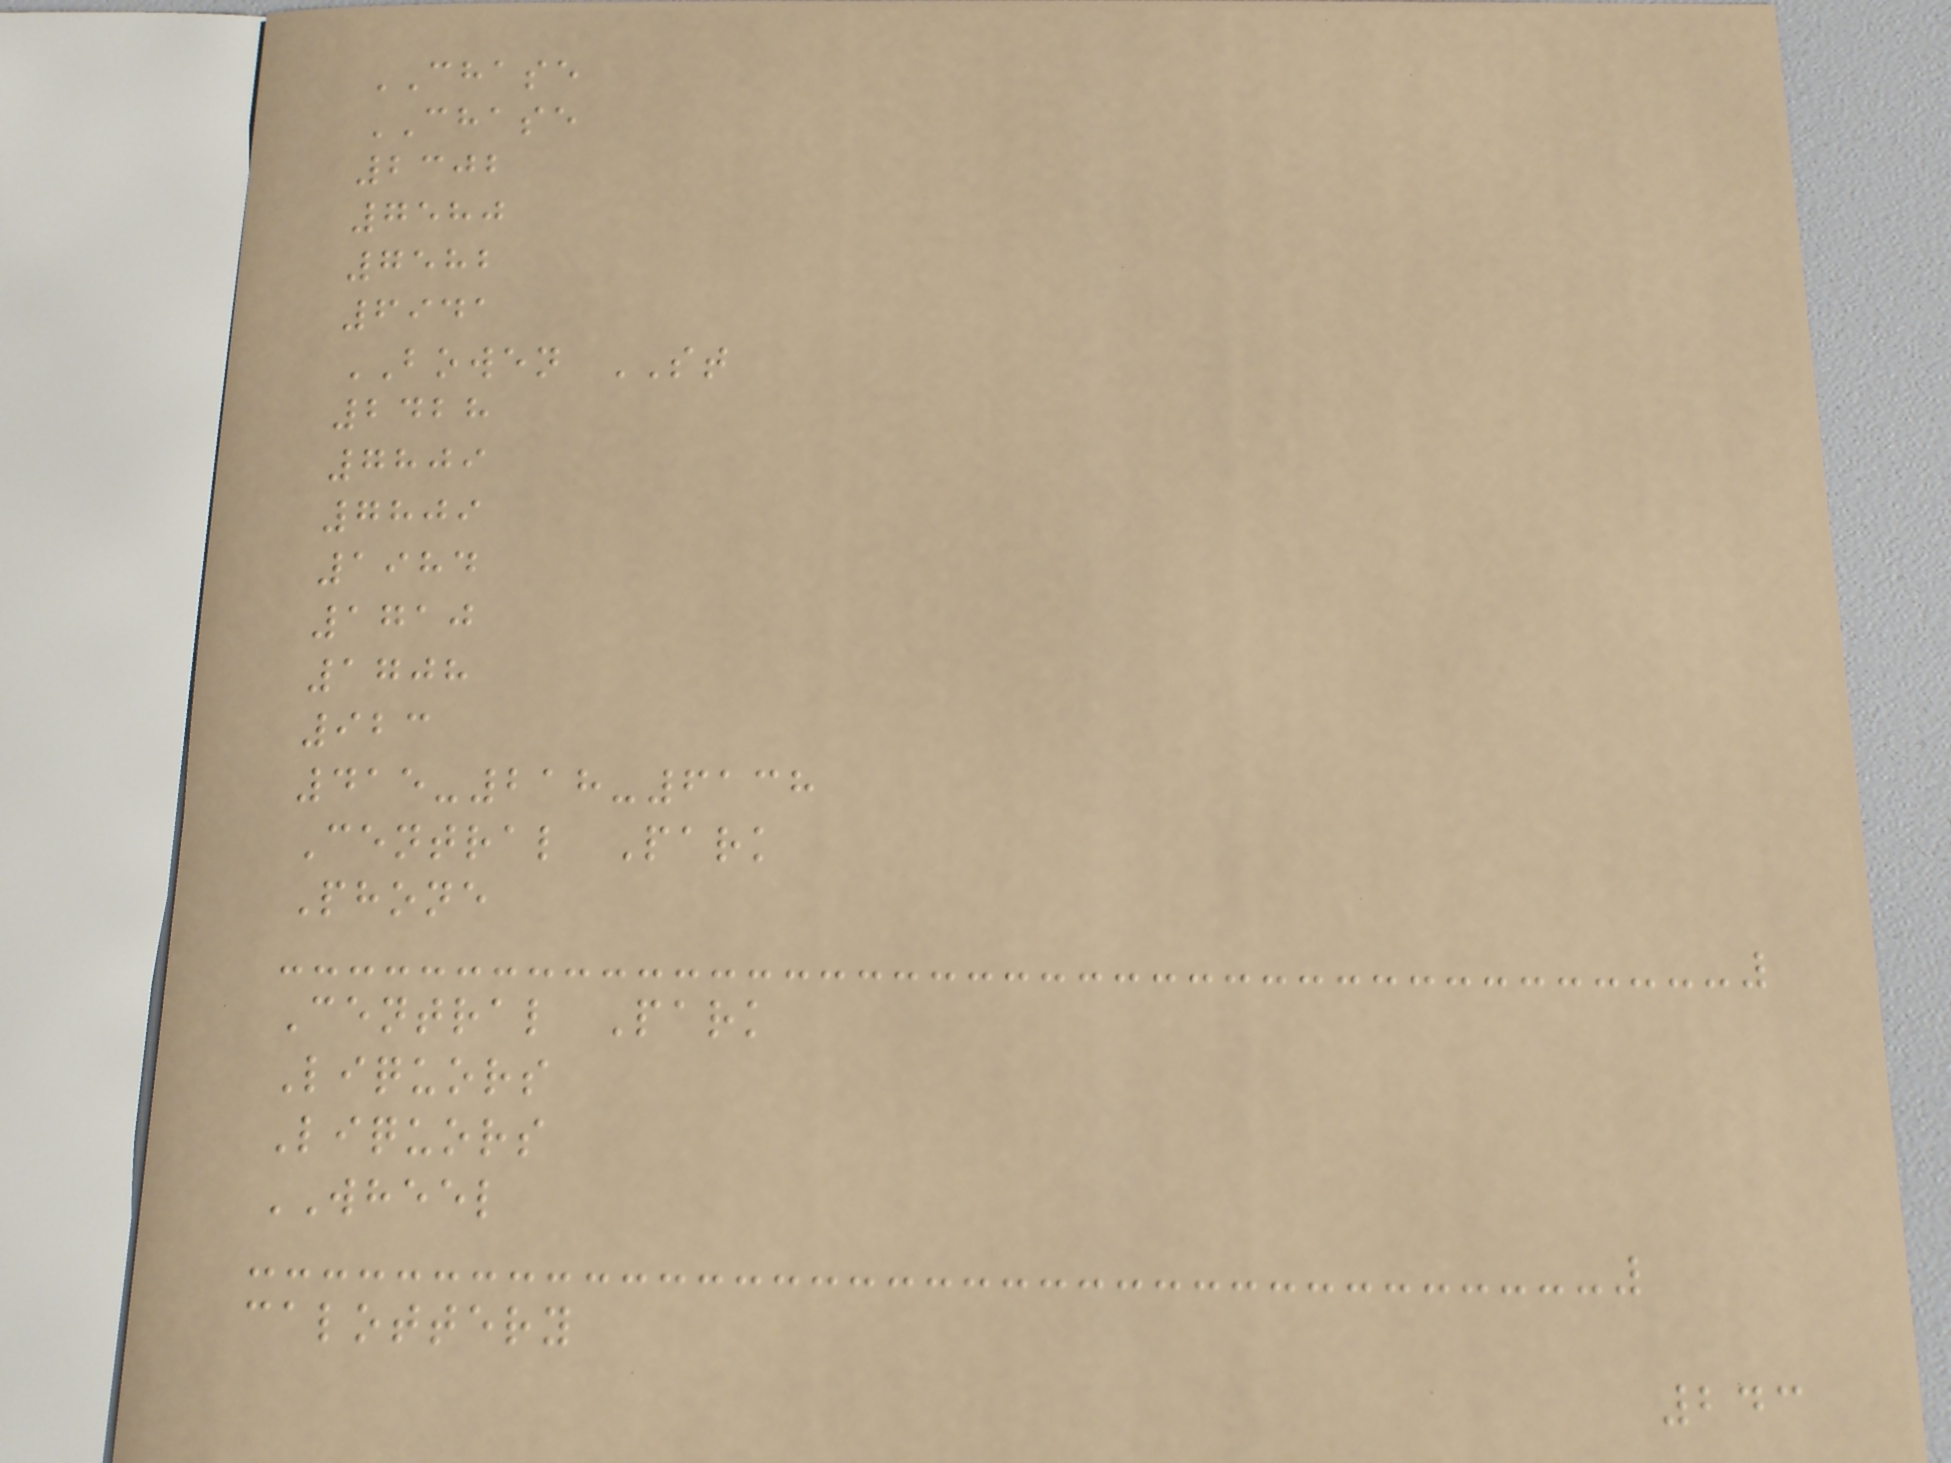CHASE
CHASE
2302
7580
7582
6941
BOWEN ST
2428
7809
7809
1984
1710
1708
923
415-218-6138
Central Park
Phone
Central Park
Liquors
Liquors
WHEEL
calottery
243
